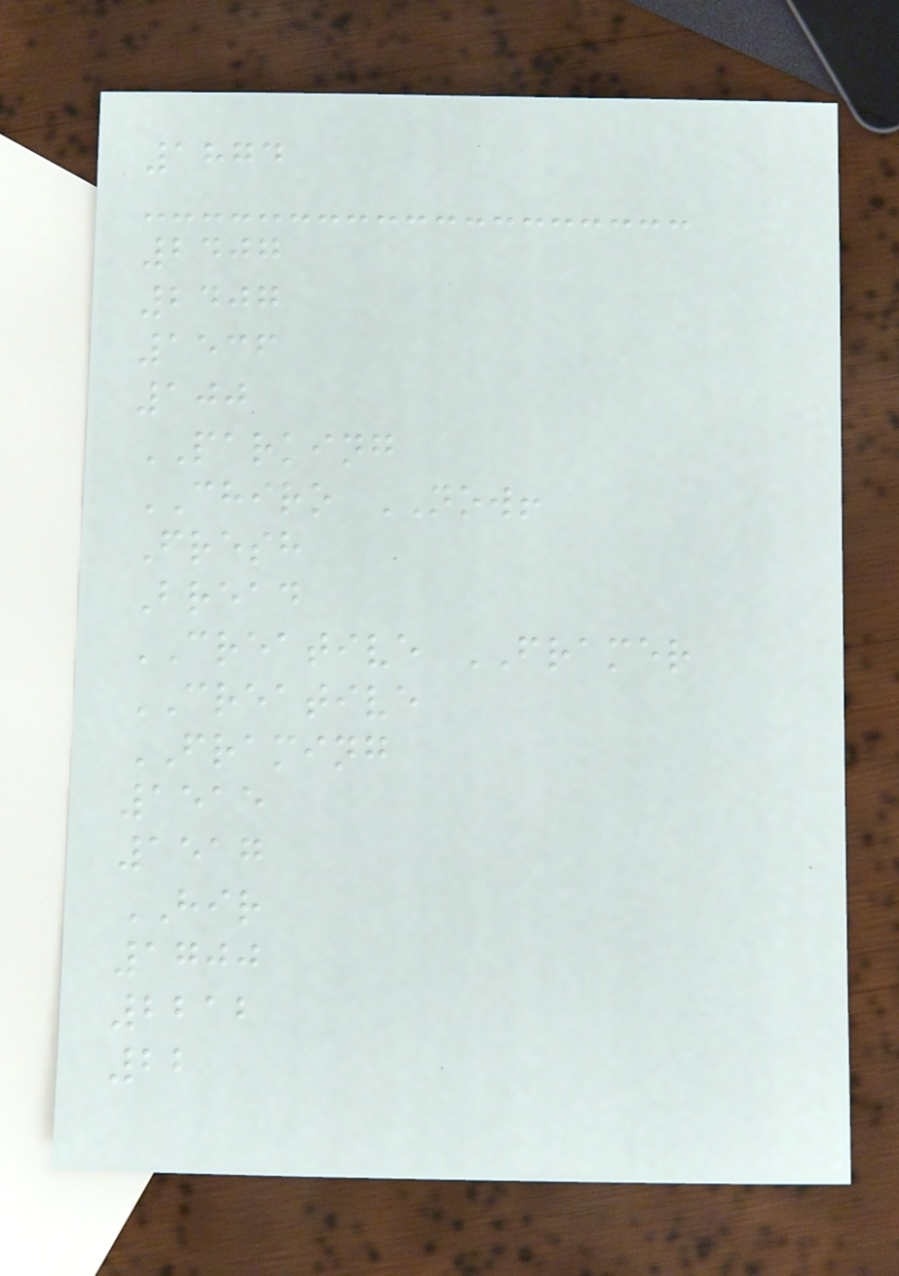1874
2407
2407
1536
100
PARKING
CHIRO NOW!
Fresh
Bread
CREATIVE FRAMER
CREATIVE
FRAMING
1515
1517
HIR
1700
2212
22
